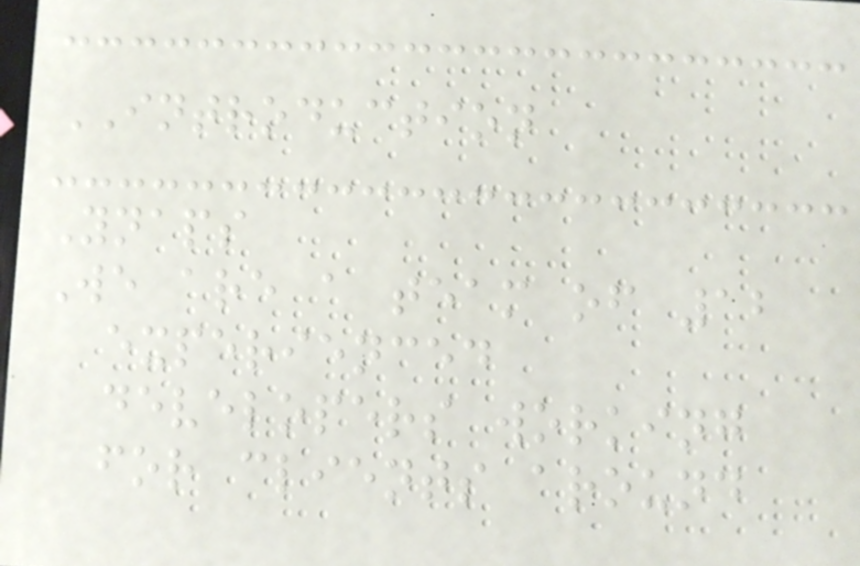INTRODUCTION
Ynaps
We are a team of 12
experienced
developers working
for clients around
